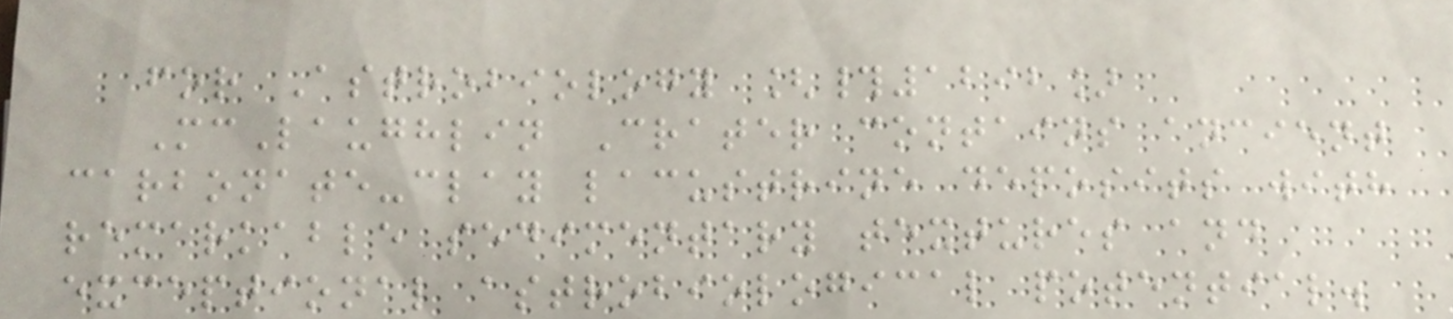for Astrobiology [#1292]
McLaughlin Crater contains ancient
carbonate-clay lacustrine deposits with
remarkable sedimentary textures and
exceptional astrobiological potential.
